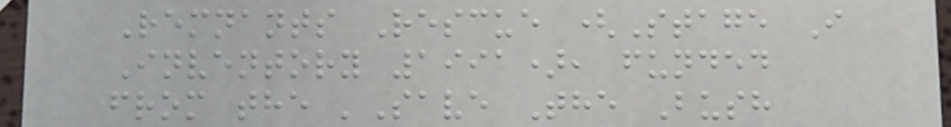Remnants Rescue (Stage I
Inventory 1991), funded
from the 'Save The Bush
